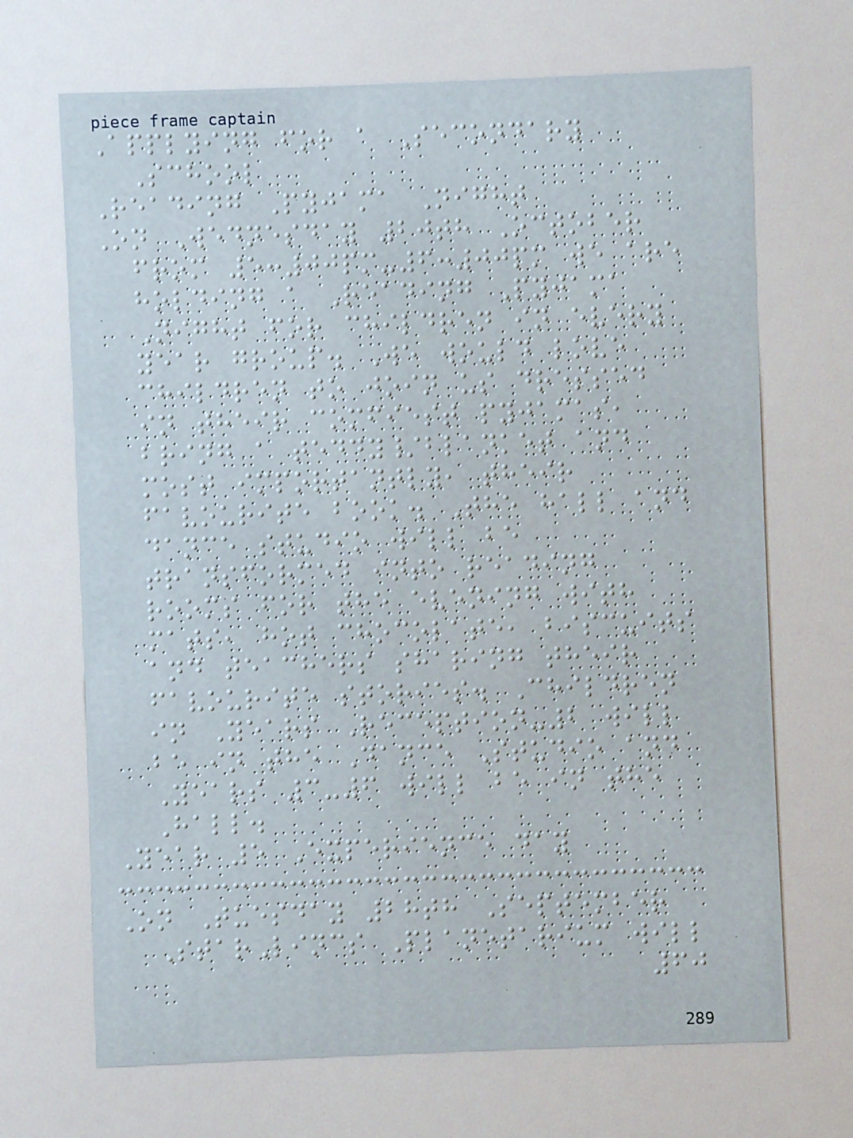Applying for a Secondary
School
Reading Pyjama Night
On Wednesday 20th October
from 5:00pm-6:00pm we are
holding a Reading Pyjama
Night for children in every
year group. We would love
children to join us dressed
in their comfiest pyjamas,
bring a teddy/blanket and
most importantly, their
favourite book. The hall and
dance studio will be
transformed into reading
rooms for the evening with
mats, hot chocolate, biscuits
and teachers sharing their
favourite stories. Children
in Years Reception-2 will
be in the Dance Studio and
Years 3-6 will be in the
Hall.
Year 5 Experience day
On Tuesday 28th September
StarLincs Planetarium will
60
